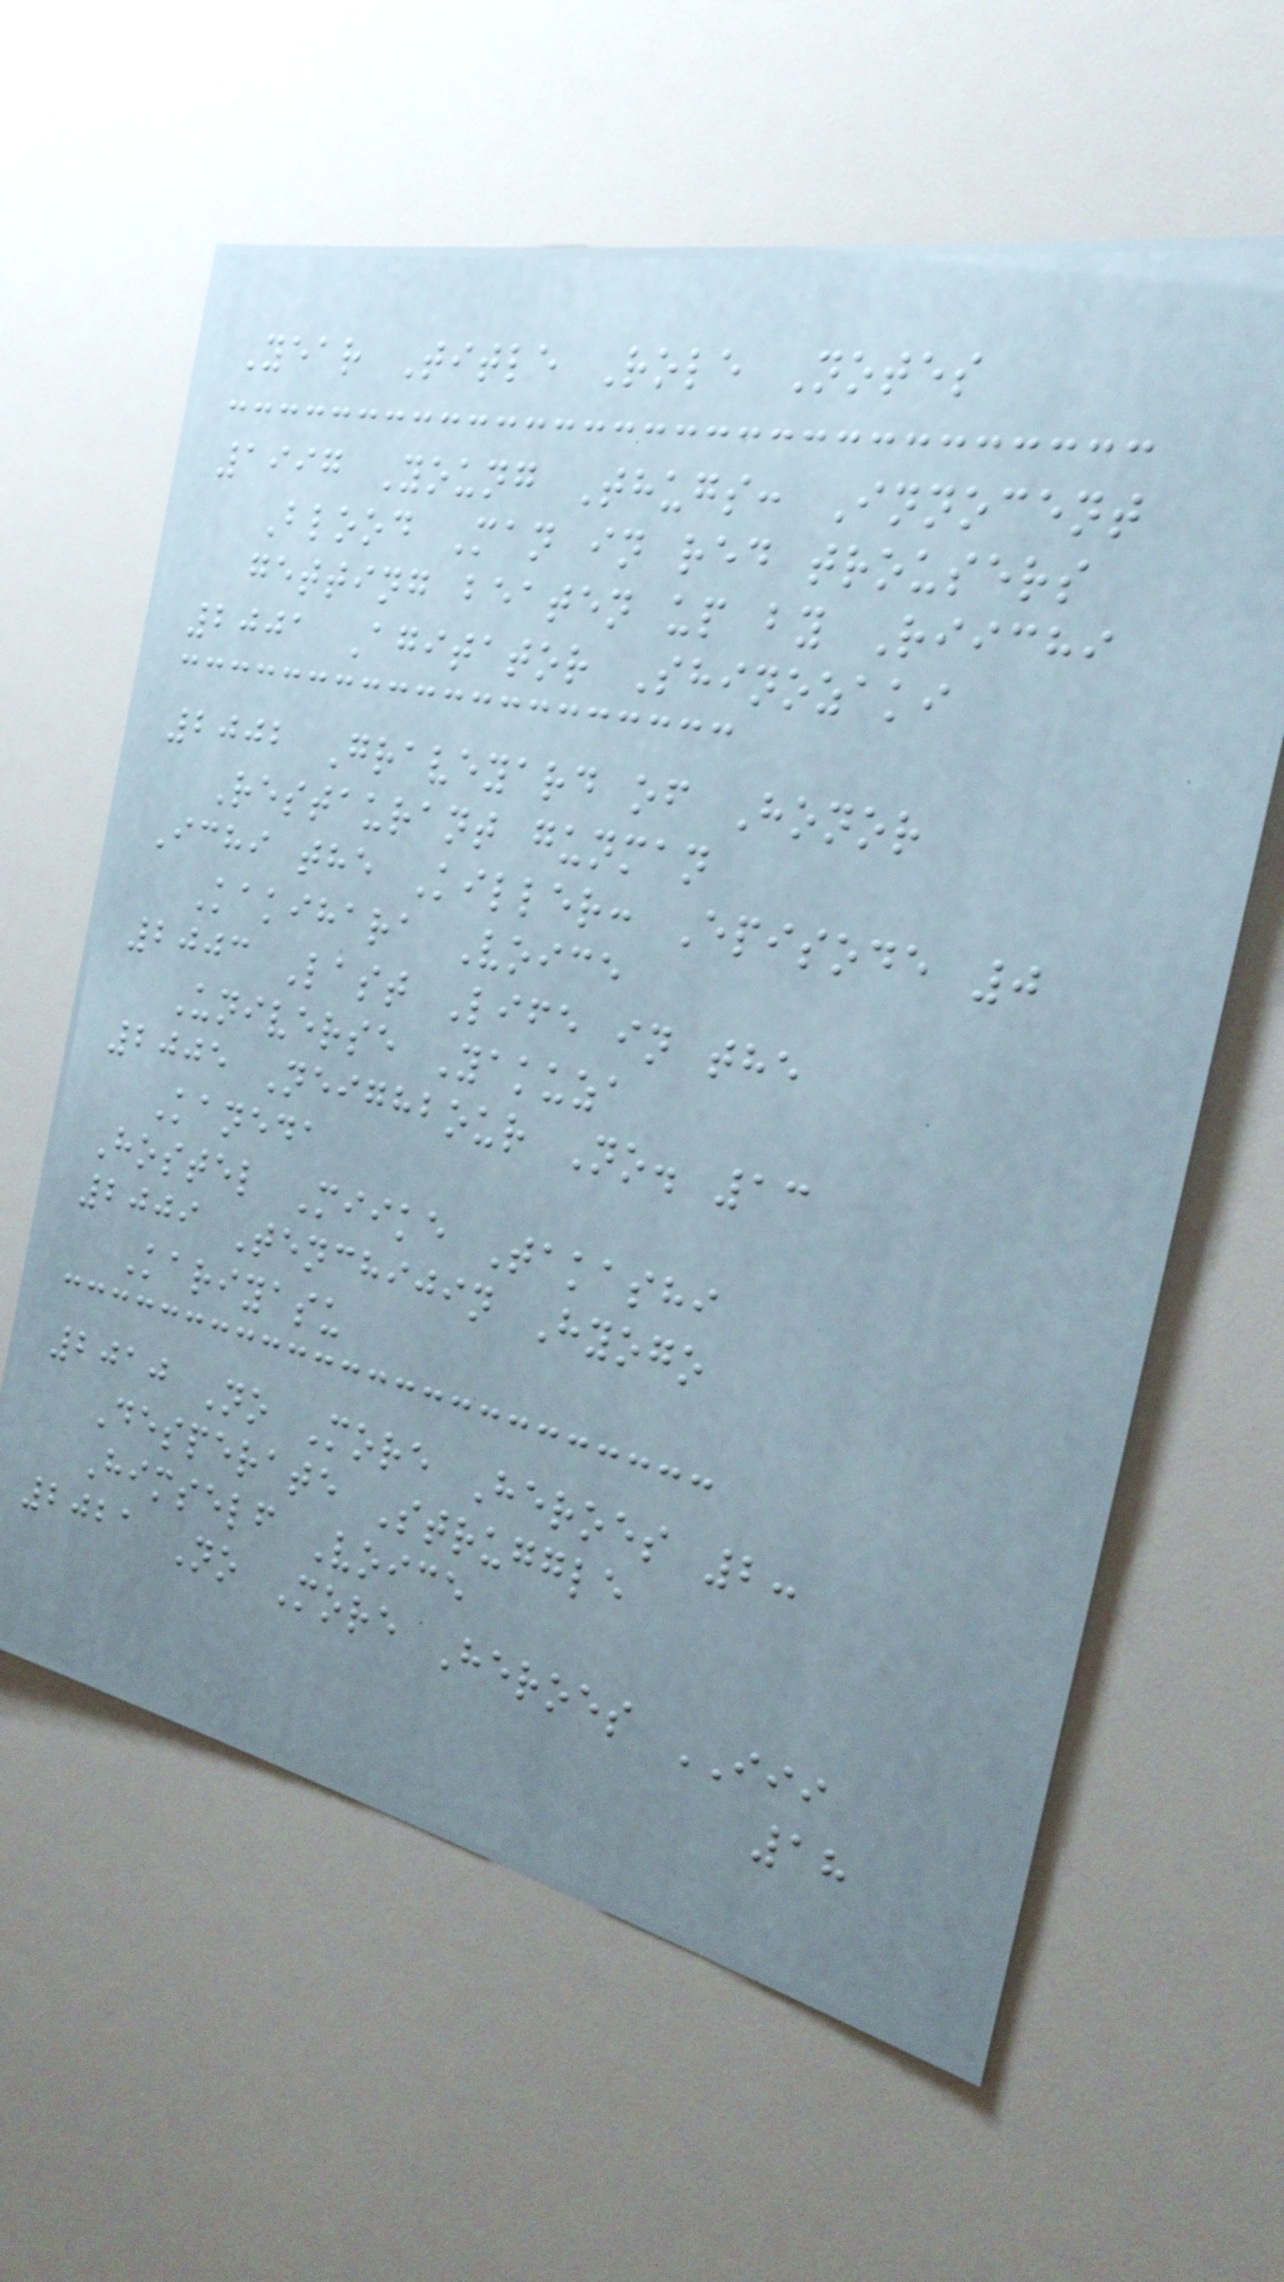Year Title Role Notes
1997 Young Thugs: Innocent
Blood Man in red trousers
getting beaten up by Riichi
2001 Agitator Shinozaki
2002 Graveyard of Honor
Restaurant gunman
Ichi the Killer: Episode 0
Kakihara Voice
2003 Last Life in the
Universe Yakuza
2005 Neighbour No. 13
Kaneda
Hostel Miike Takashi
2009 Tenchijin Hyogo
Kariyasu
2010 No More Heroes 2:
Desperate Struggle
Himself Voice
2021 No More Heroes III
18
